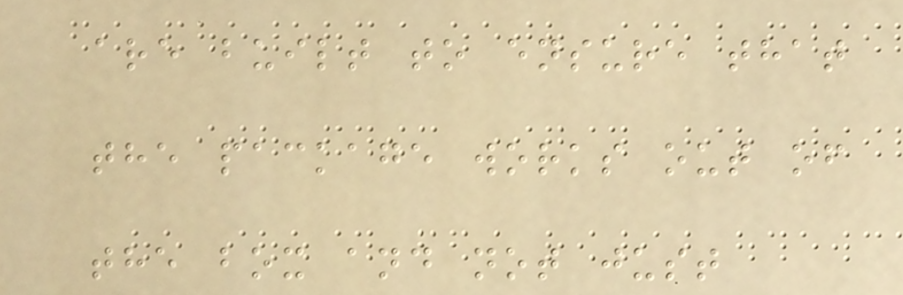are built to ensure that
the package works out of
the box and not just
